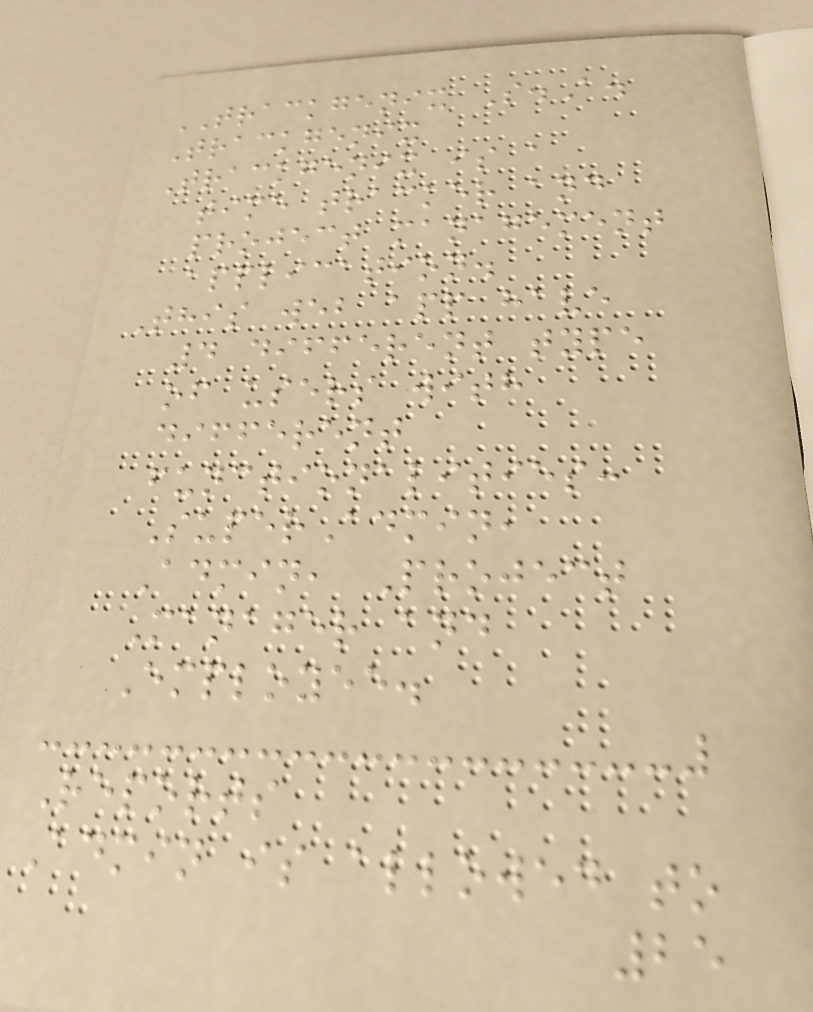TRACKGENIX S.A.
Trackgenix
Trackgenix is a
time tracker and
project management
application.
This web app have
4 different type
of users with
different
functionalities:
SuperAdmin,
Admin, Project
Manager and
Employee.
Reports
Admin is allowed to
25
